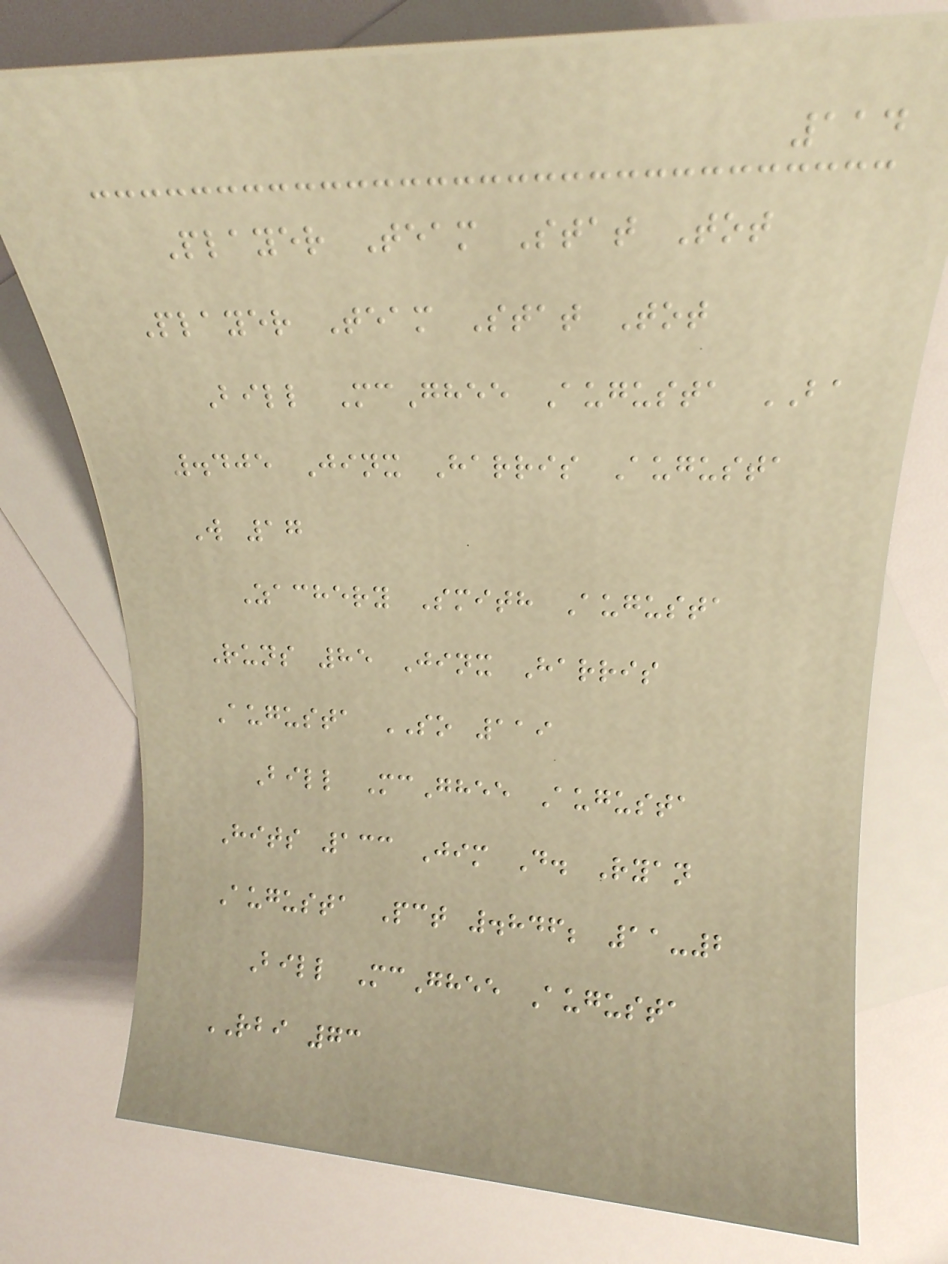114
Player Team Stat Tot
Player Team Stat Tot
Bill McGhee Augusta BA
.405 Jinx Harris Augusta
W 17
Zachery Smith Augusta
Runs 85 Jinx Harris
Augusta SO 119
Bill McGhee Augusta
Hits 133 Jim D. Ryan
Augusta Pct .846; 11-2
Bill McGhee Augusta
RBI 73
